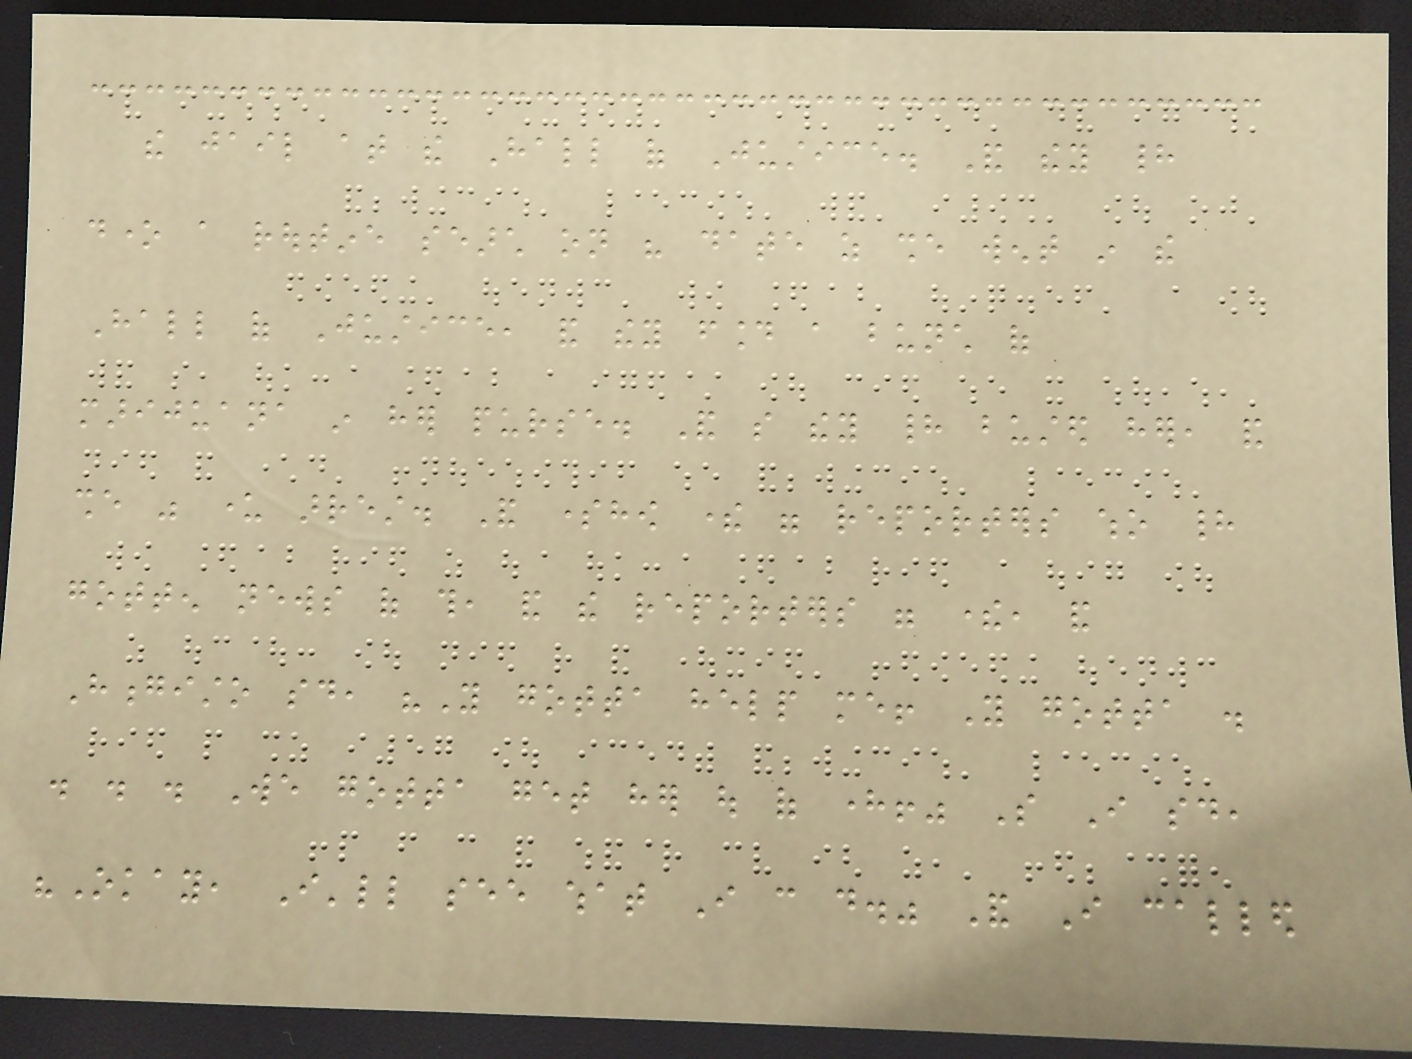the jail at the Hall of Justice. And they had
done a routine search on his date as she went in the
Hall of Justice, and they found a bunch of
marijuana in her purse. And so they had busted her, and
she was under arrest. And somehow there were reporters who had
gotten news of this, and the reporters were there, and
Hongisto said, "You gotta help me! You gotta .
. . . We gotta get her out of here!" So I said,
"Okay, I'll see what I can do." And I called
